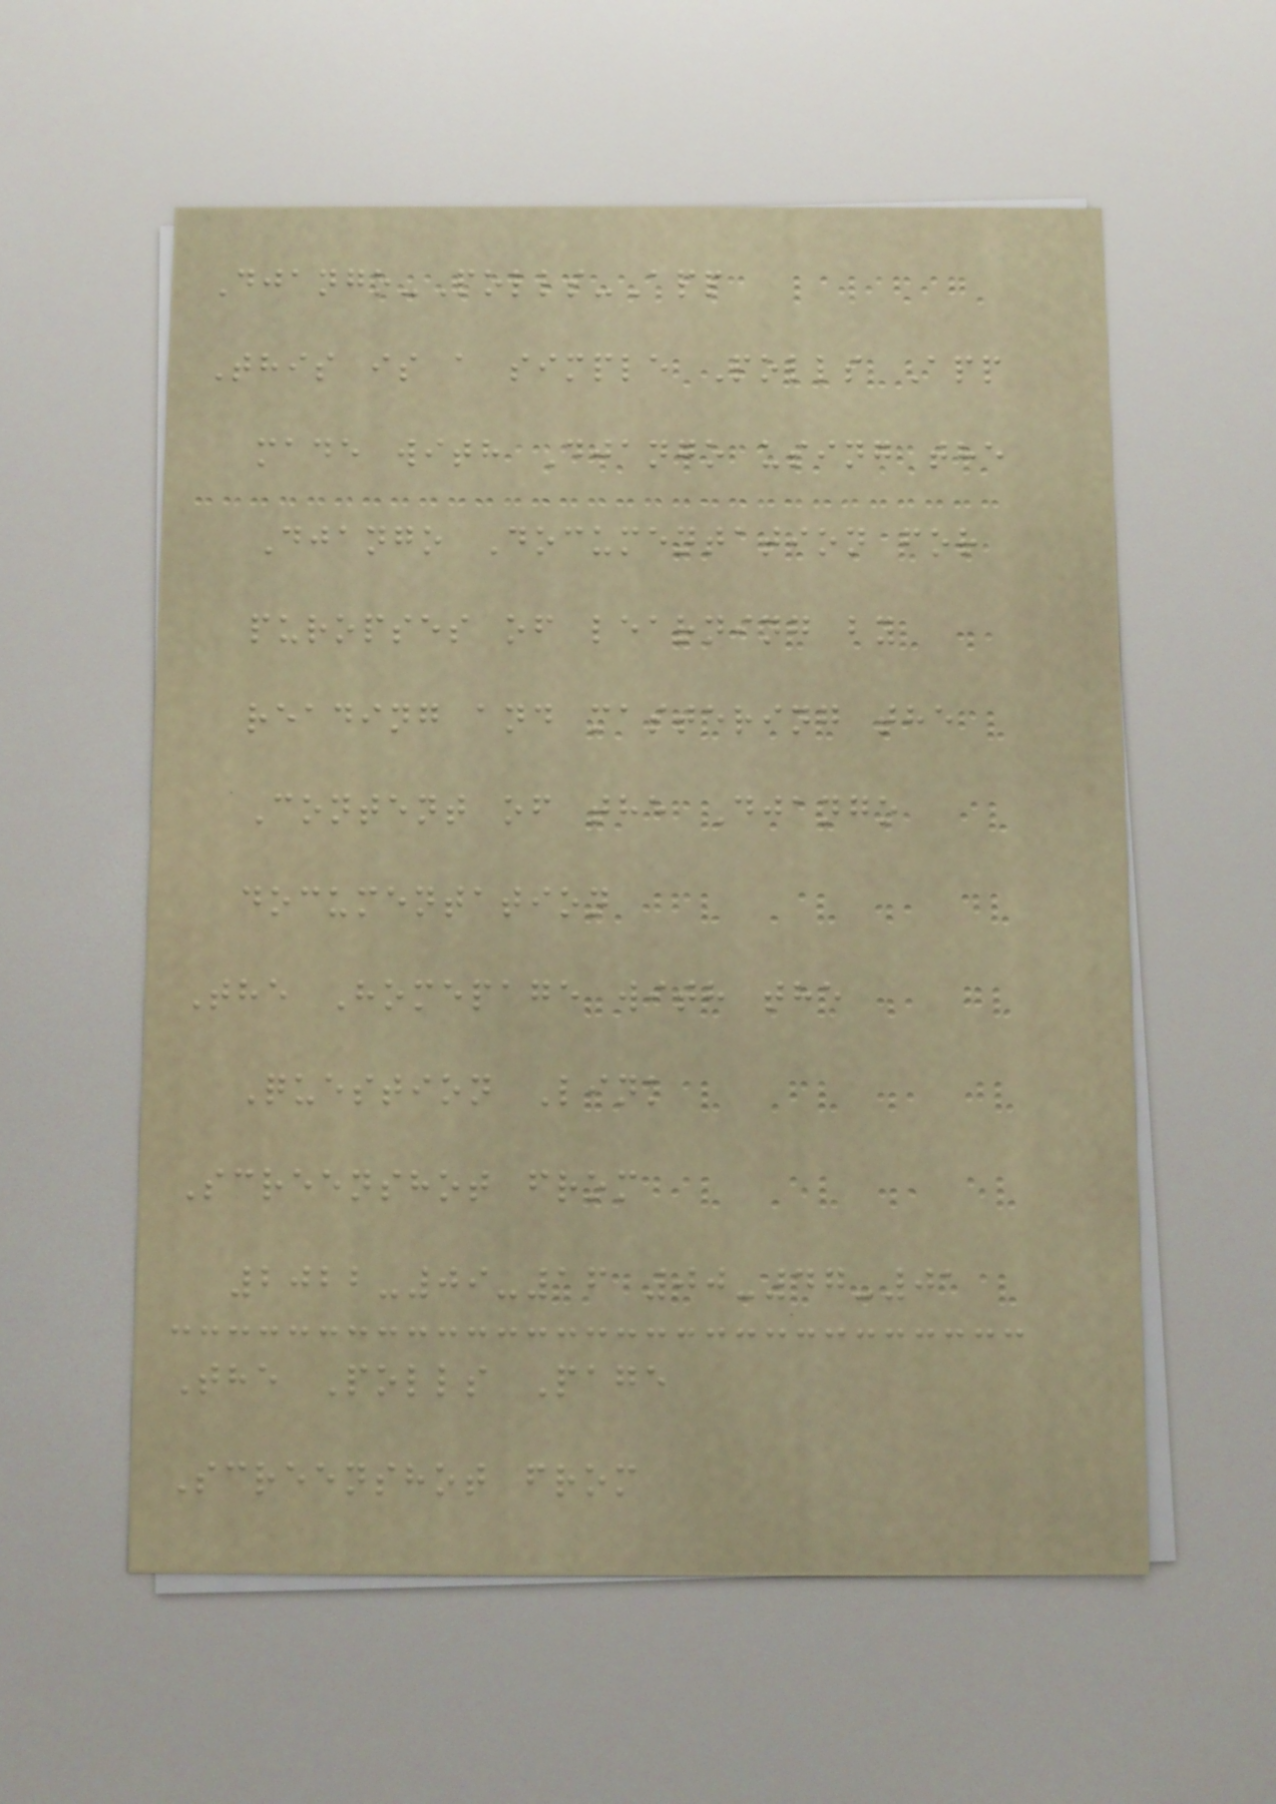Django-Polls-App
This is a simple Polls App
made with Django using the
Django Documentation for
puropses of learning by
reading and mastering the
Content of the Django
documentation
The Homepage with the
Question Link
Screenshot from
2022-09-16 00-47-01
The Polls Page
Screenshot from
